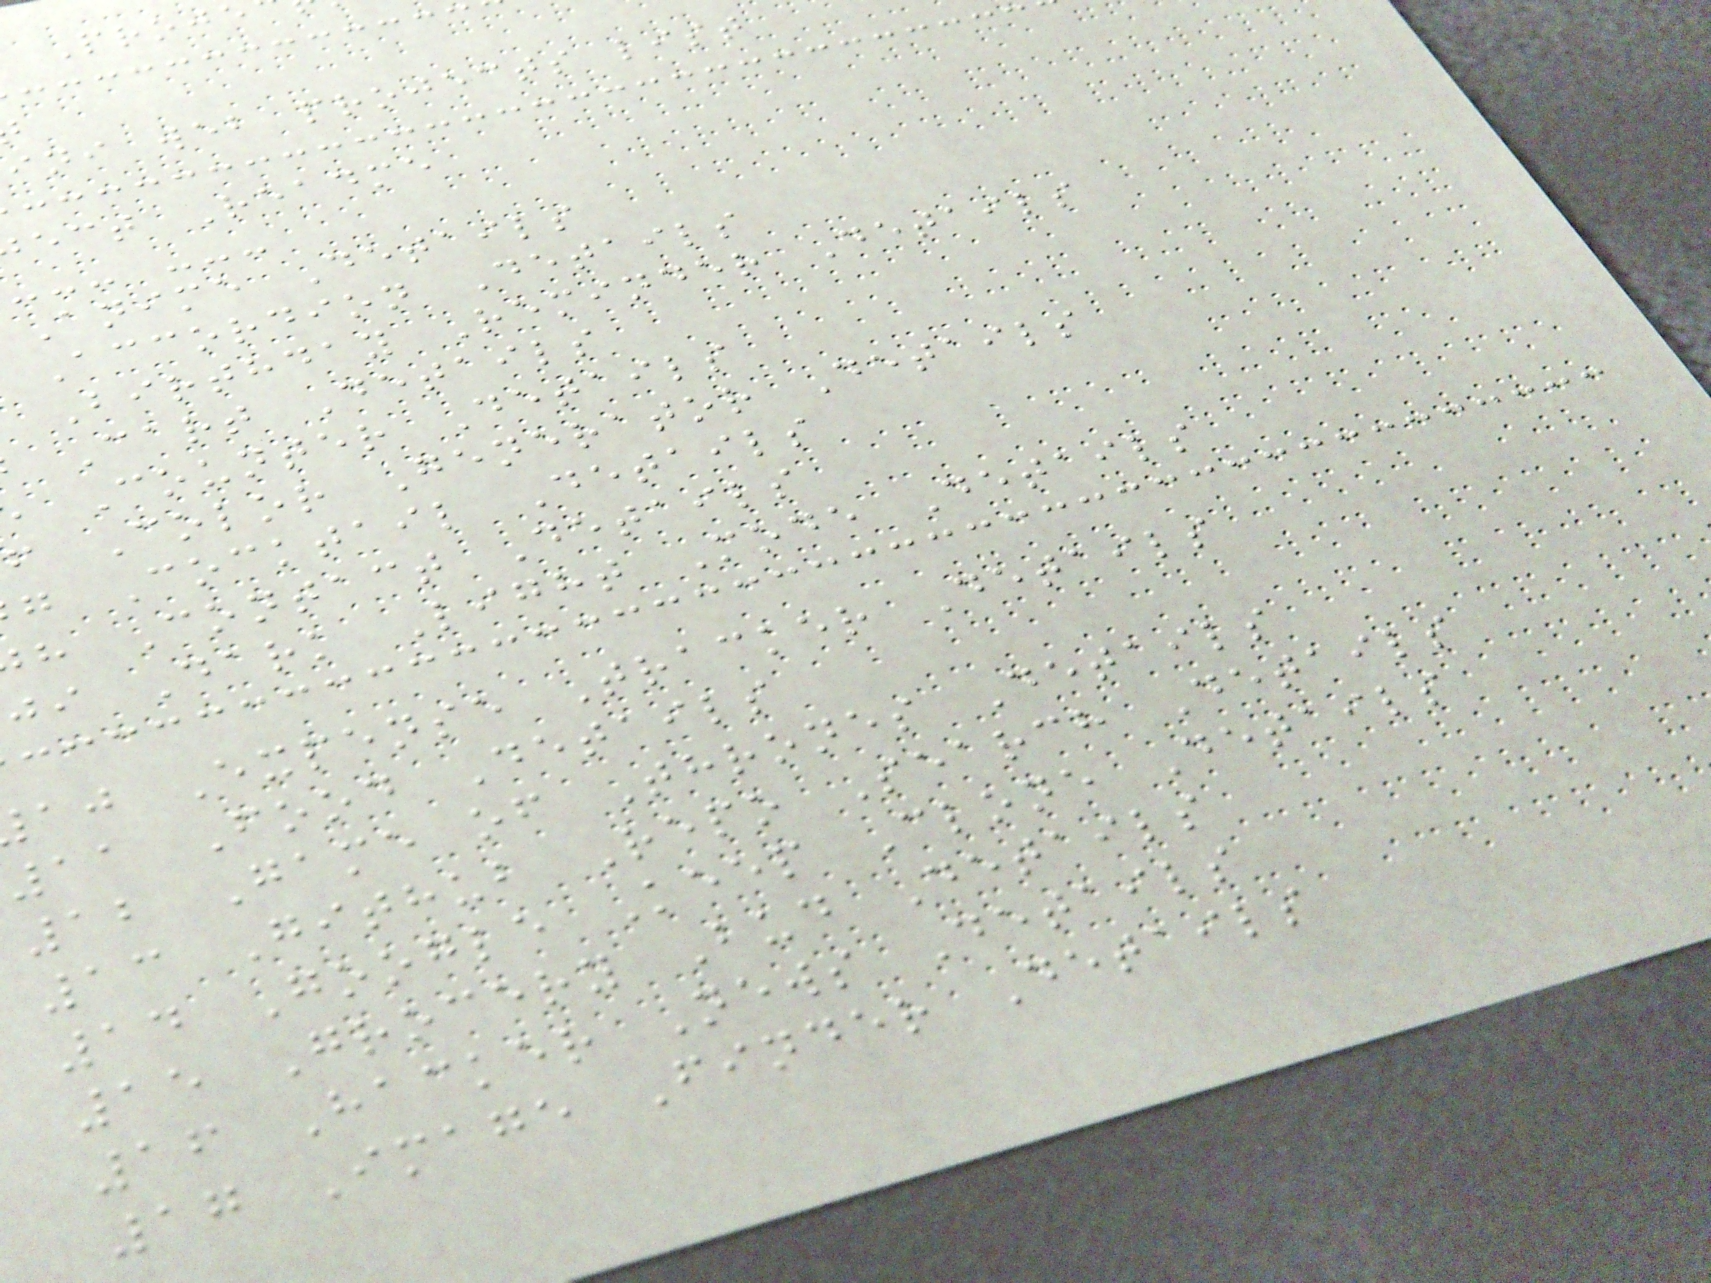Proje
ini web projects list
ect Readme
--- ---
Anime Details
Accordion Details
Birthday Reminder Details
Cart Details
Counter Details
f Color Generator Details
g Cocktail Details
h Contact Details
ji Dark Light Mode Details
aj Expense Tracker Details
11 Food Details
12 Game of Thrones Details
13 Github Repo Search Details
14 Google Keep Clone Details
15 Grocery Bud Details
16 Hacker News Details
17 Image Finder Details
